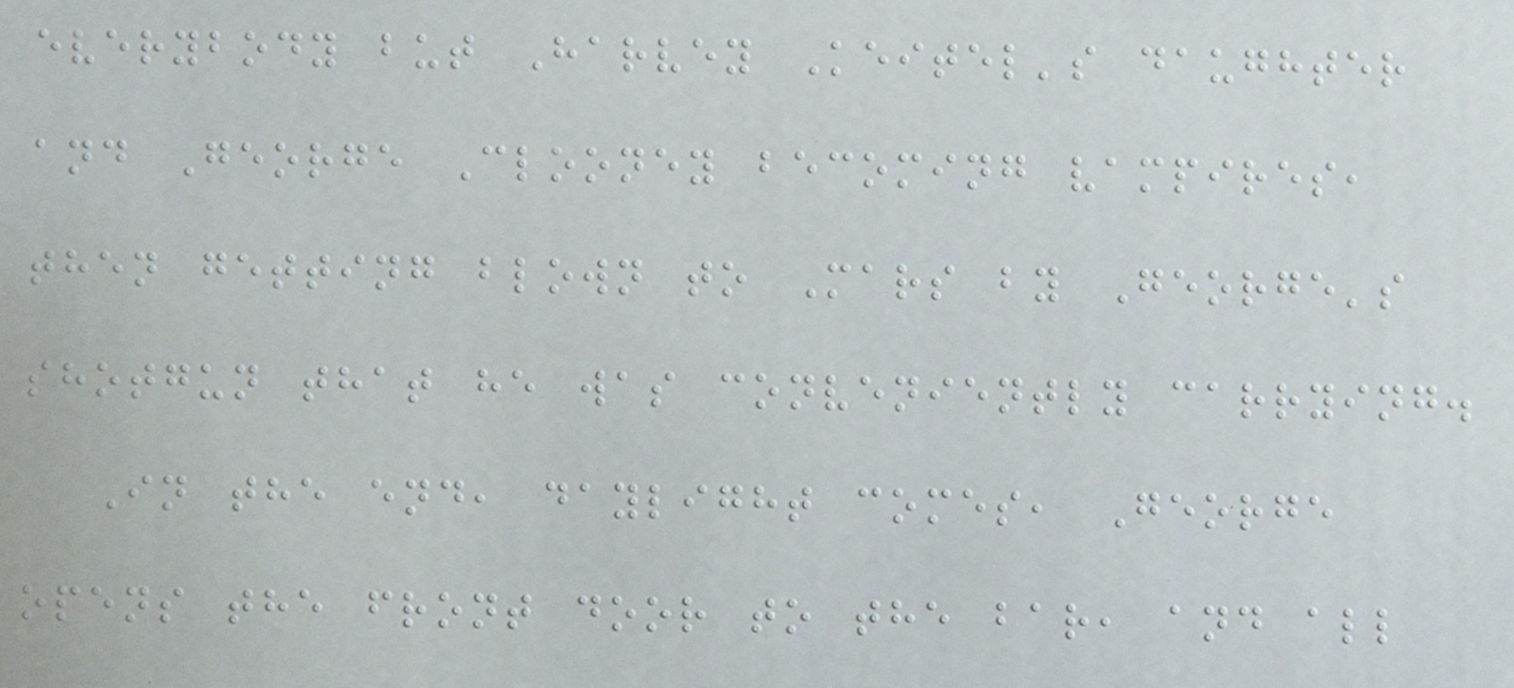everybody but Harvey Keitel's daughter
and George Clooney becoming vampires,
then getting blown to Mars by George's
shotgun that he was conveniently carrying.
In the end, daylight comes, George
opens the front door to the bar, and all
